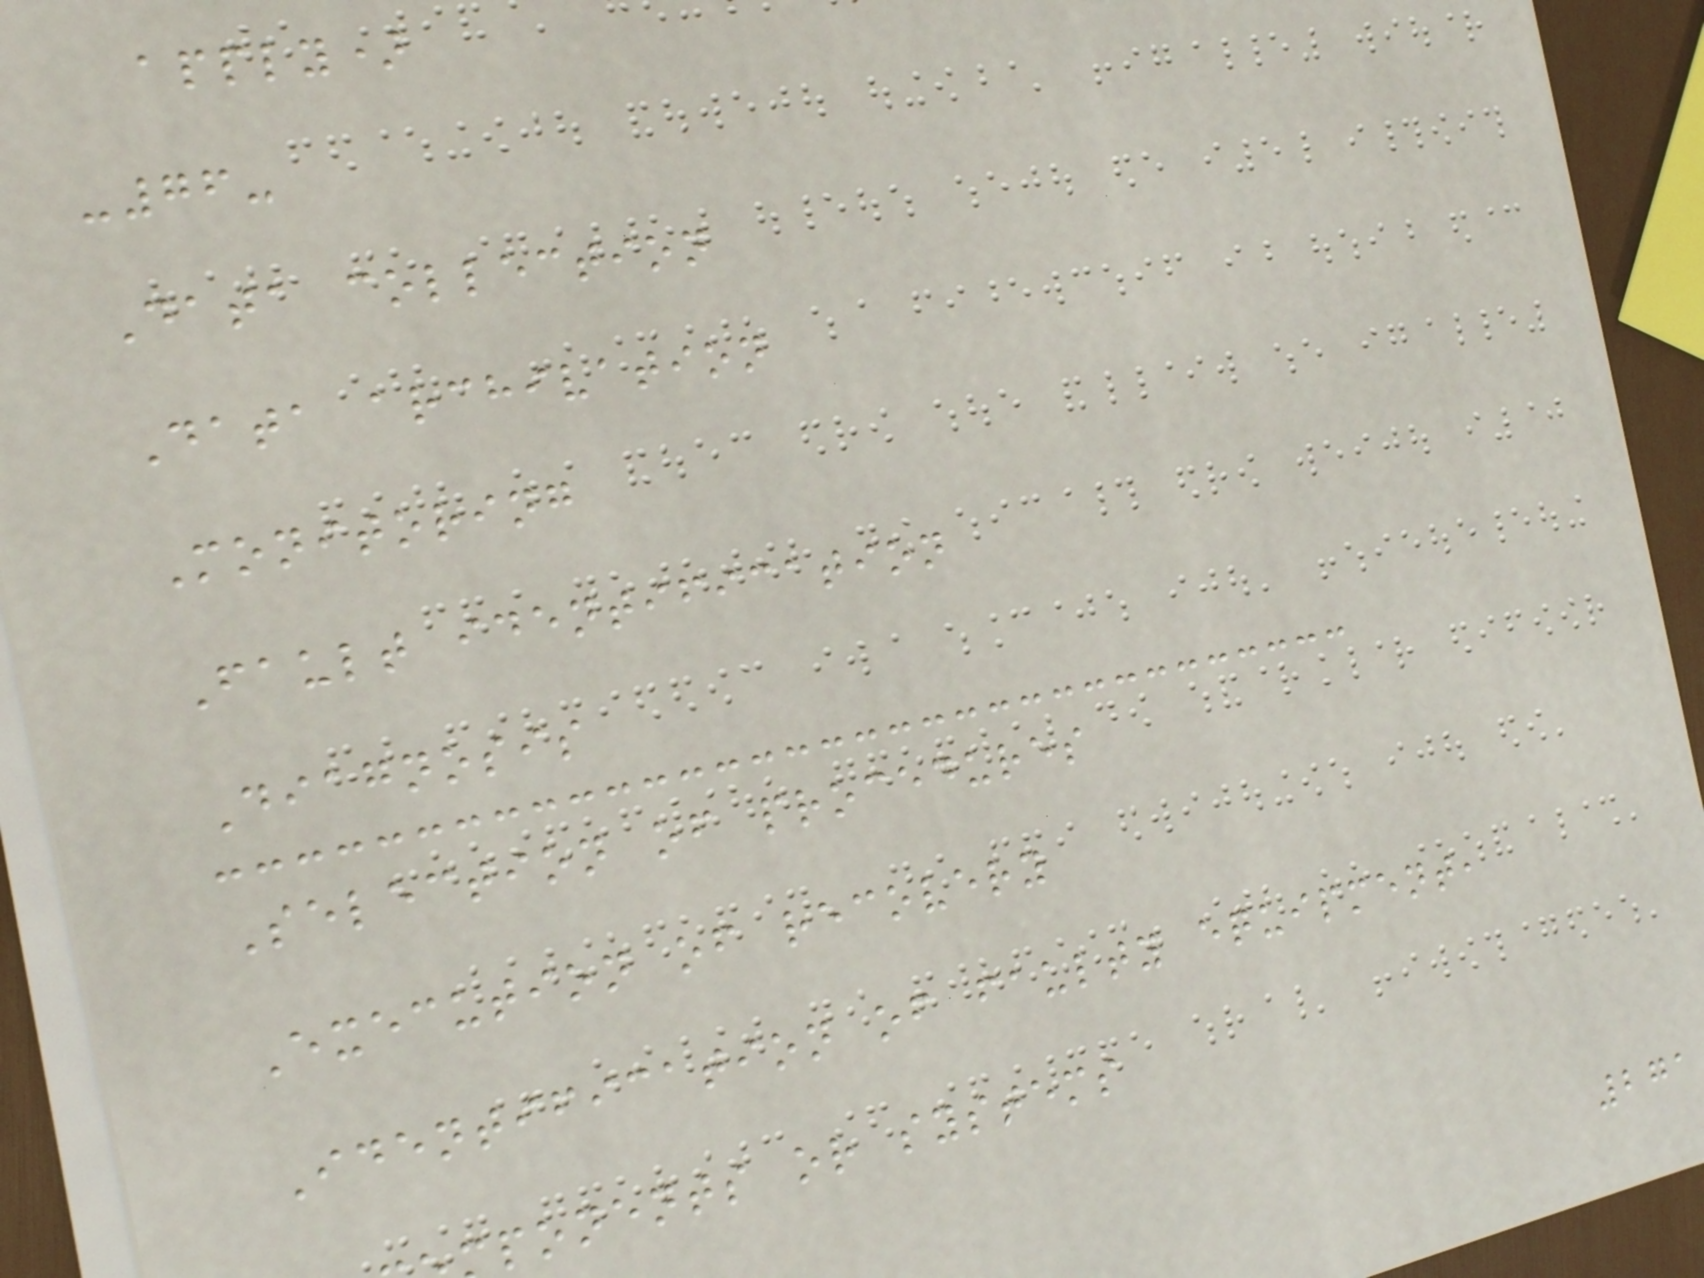apply)
-76-
Data collection
Data archivation
Monitoring
Fault identification
Diagnosis
Selection of procedures
Execution of recovery
Identification of faulty equipment,
ponents or systems
271
